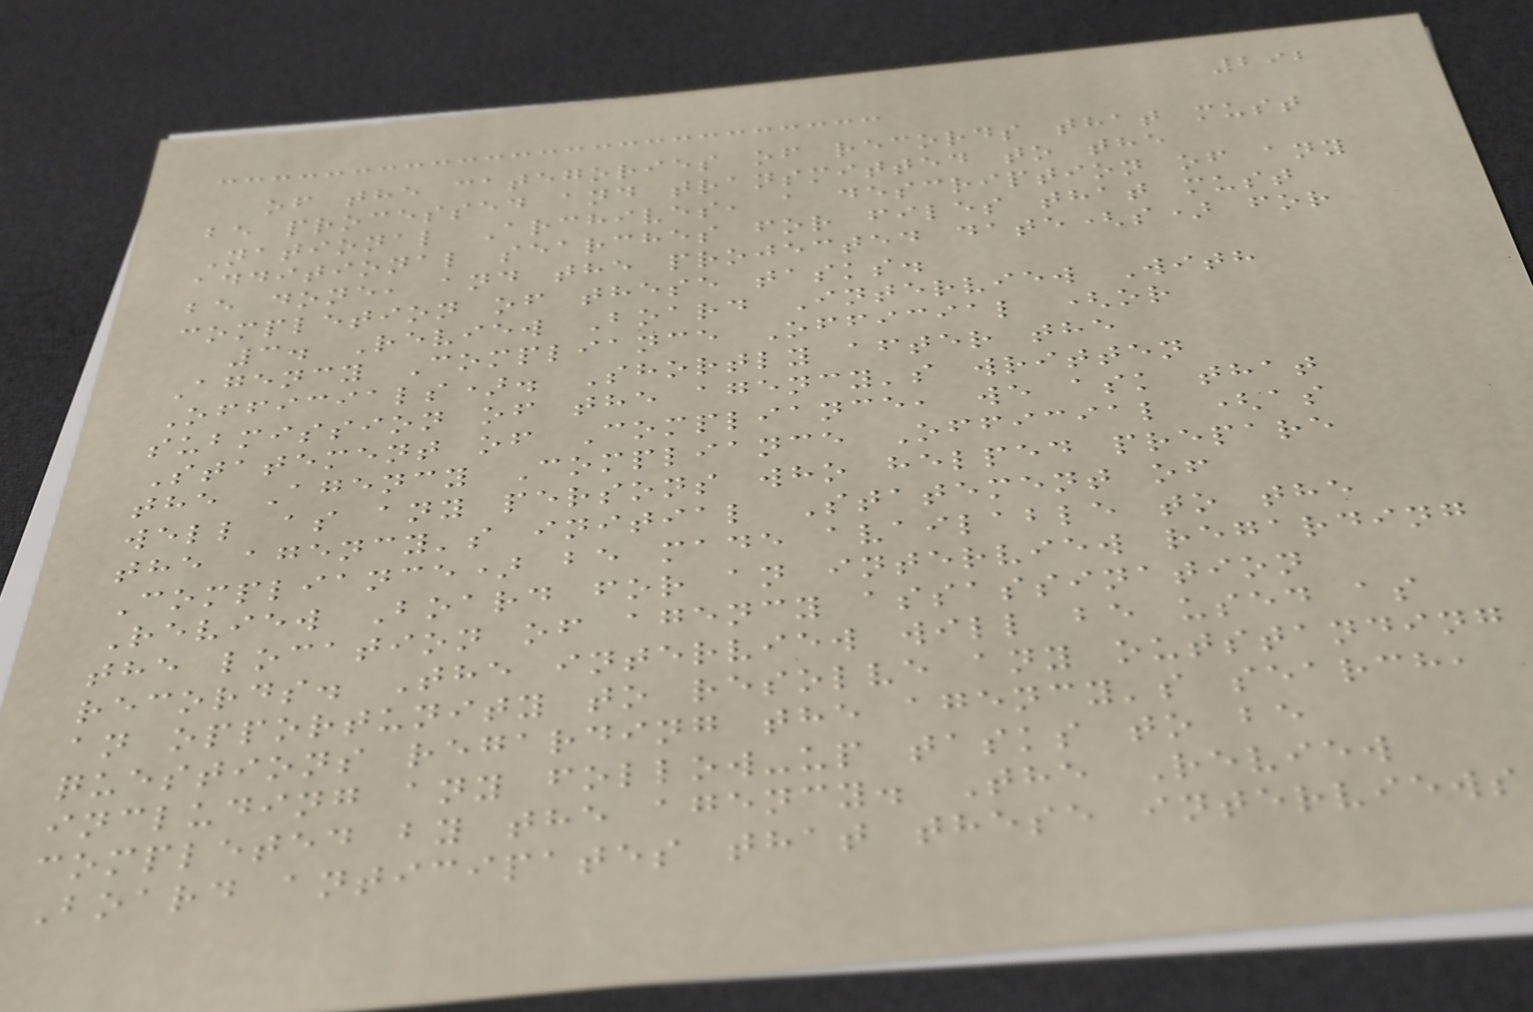292
of the categories of records that must
be processed and transmitted to the
National Archives, a description of any
additional searches for files that must
be done, and the projected date(s) for
completion of these tasks.
3. Review Board Interview With
Agency Compliance Official (or
Officials). Shortly after the
submission of the agency's written
Statement of Compliance, we ask that
the Agency Compliance Official (as
well as any persons who helped prepare
the agency's initial Statement of
Compliance) be made available to the
Review Board for an interview regarding
the location of agency assassination
records. The interview will be used as
an opportunity to resolve any outstanding
questions regarding the agency's search,
including any follow-up tasks to be
completed by the agency. The Review
Board anticipates that these interviews
